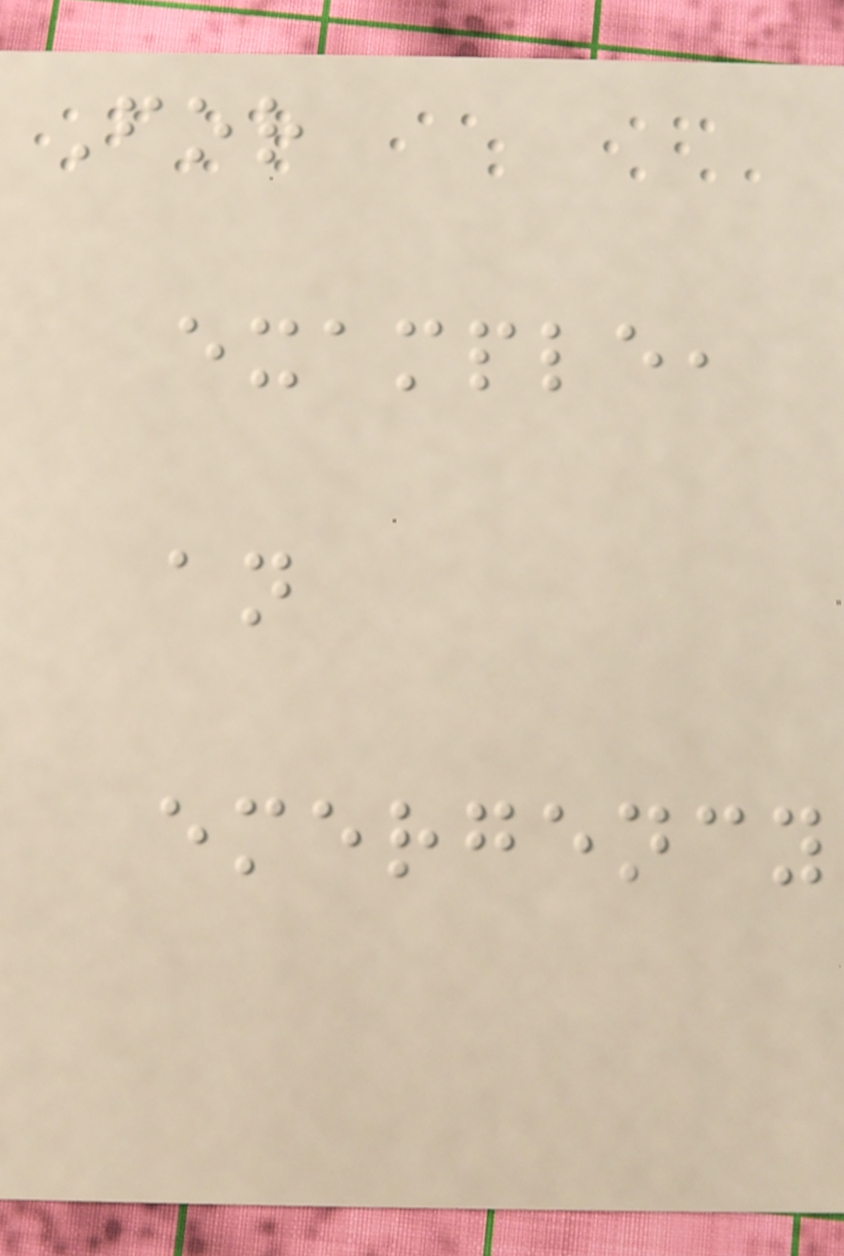For
example,
an
emergency
